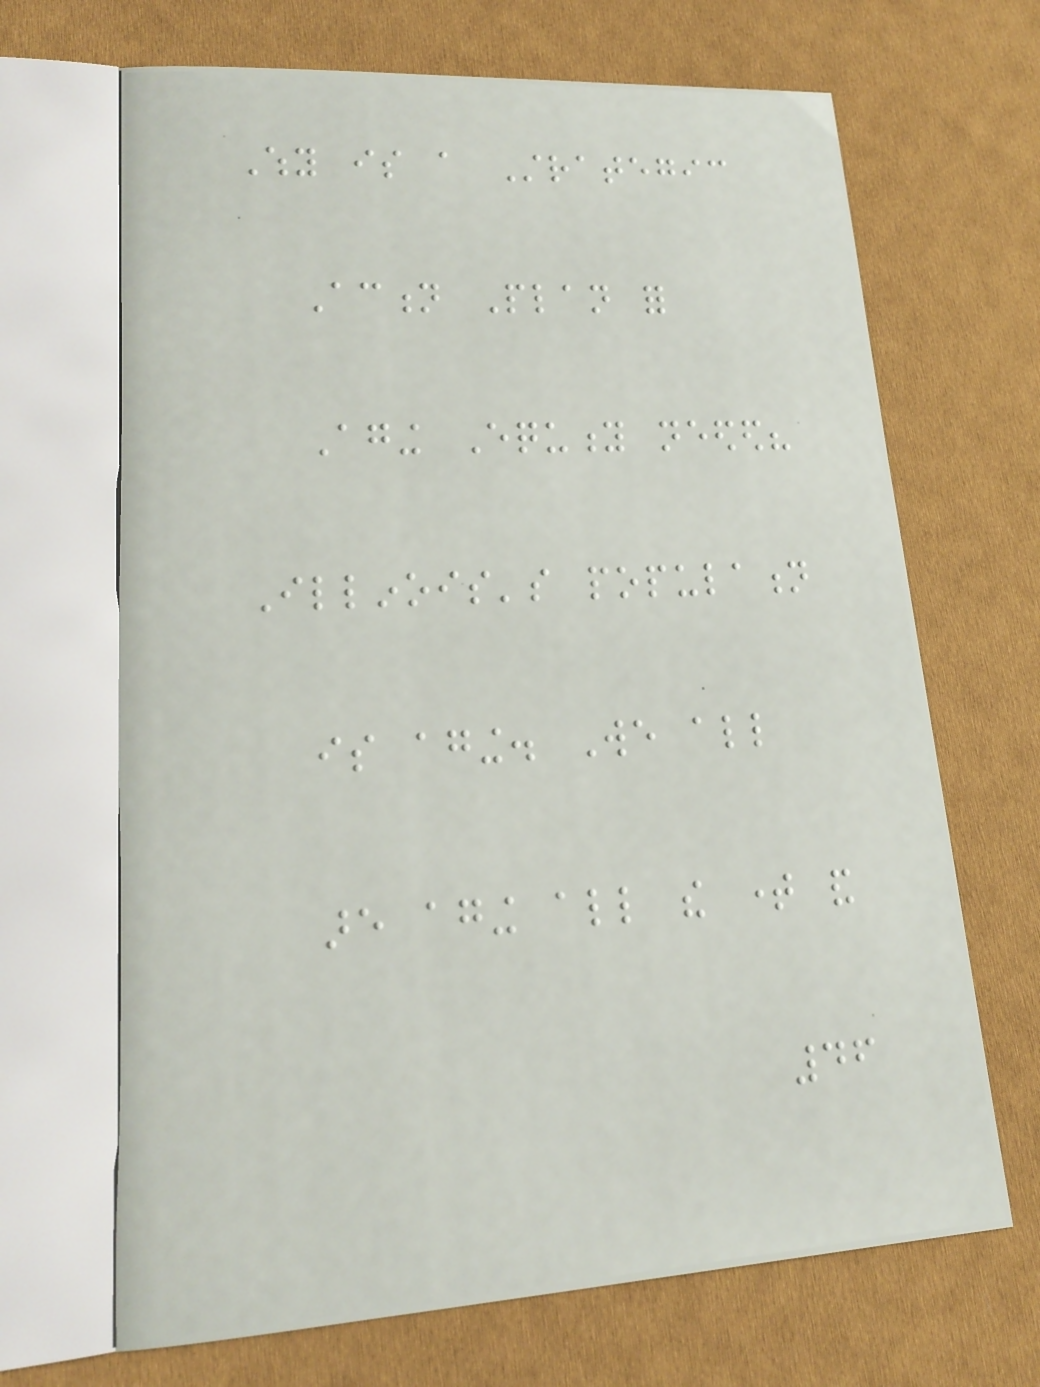Why is a Strategic
Action Plan for
Aging Equity needed?
Illinois's population
is aging. We all
are aging all the time and
46
